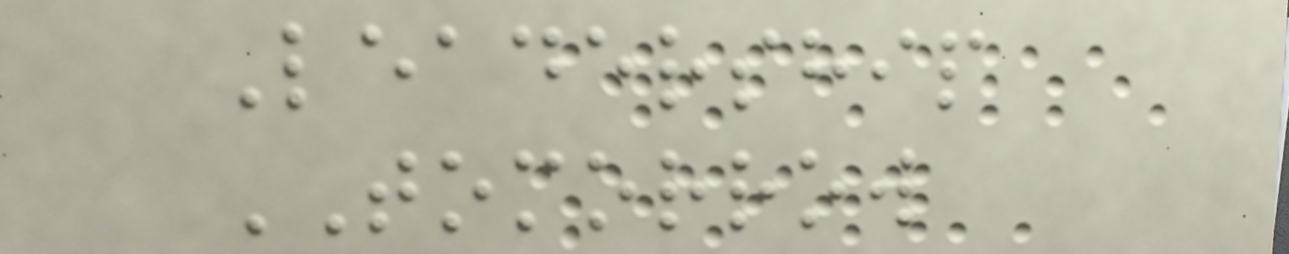Leadership
TOMORROW
